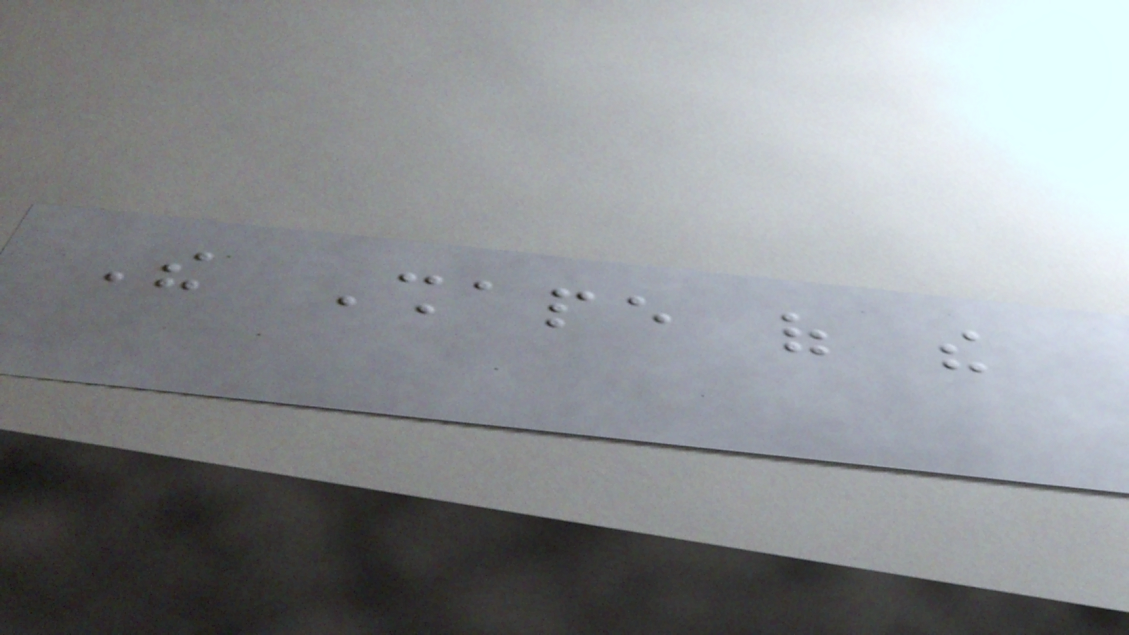The Shape of the
